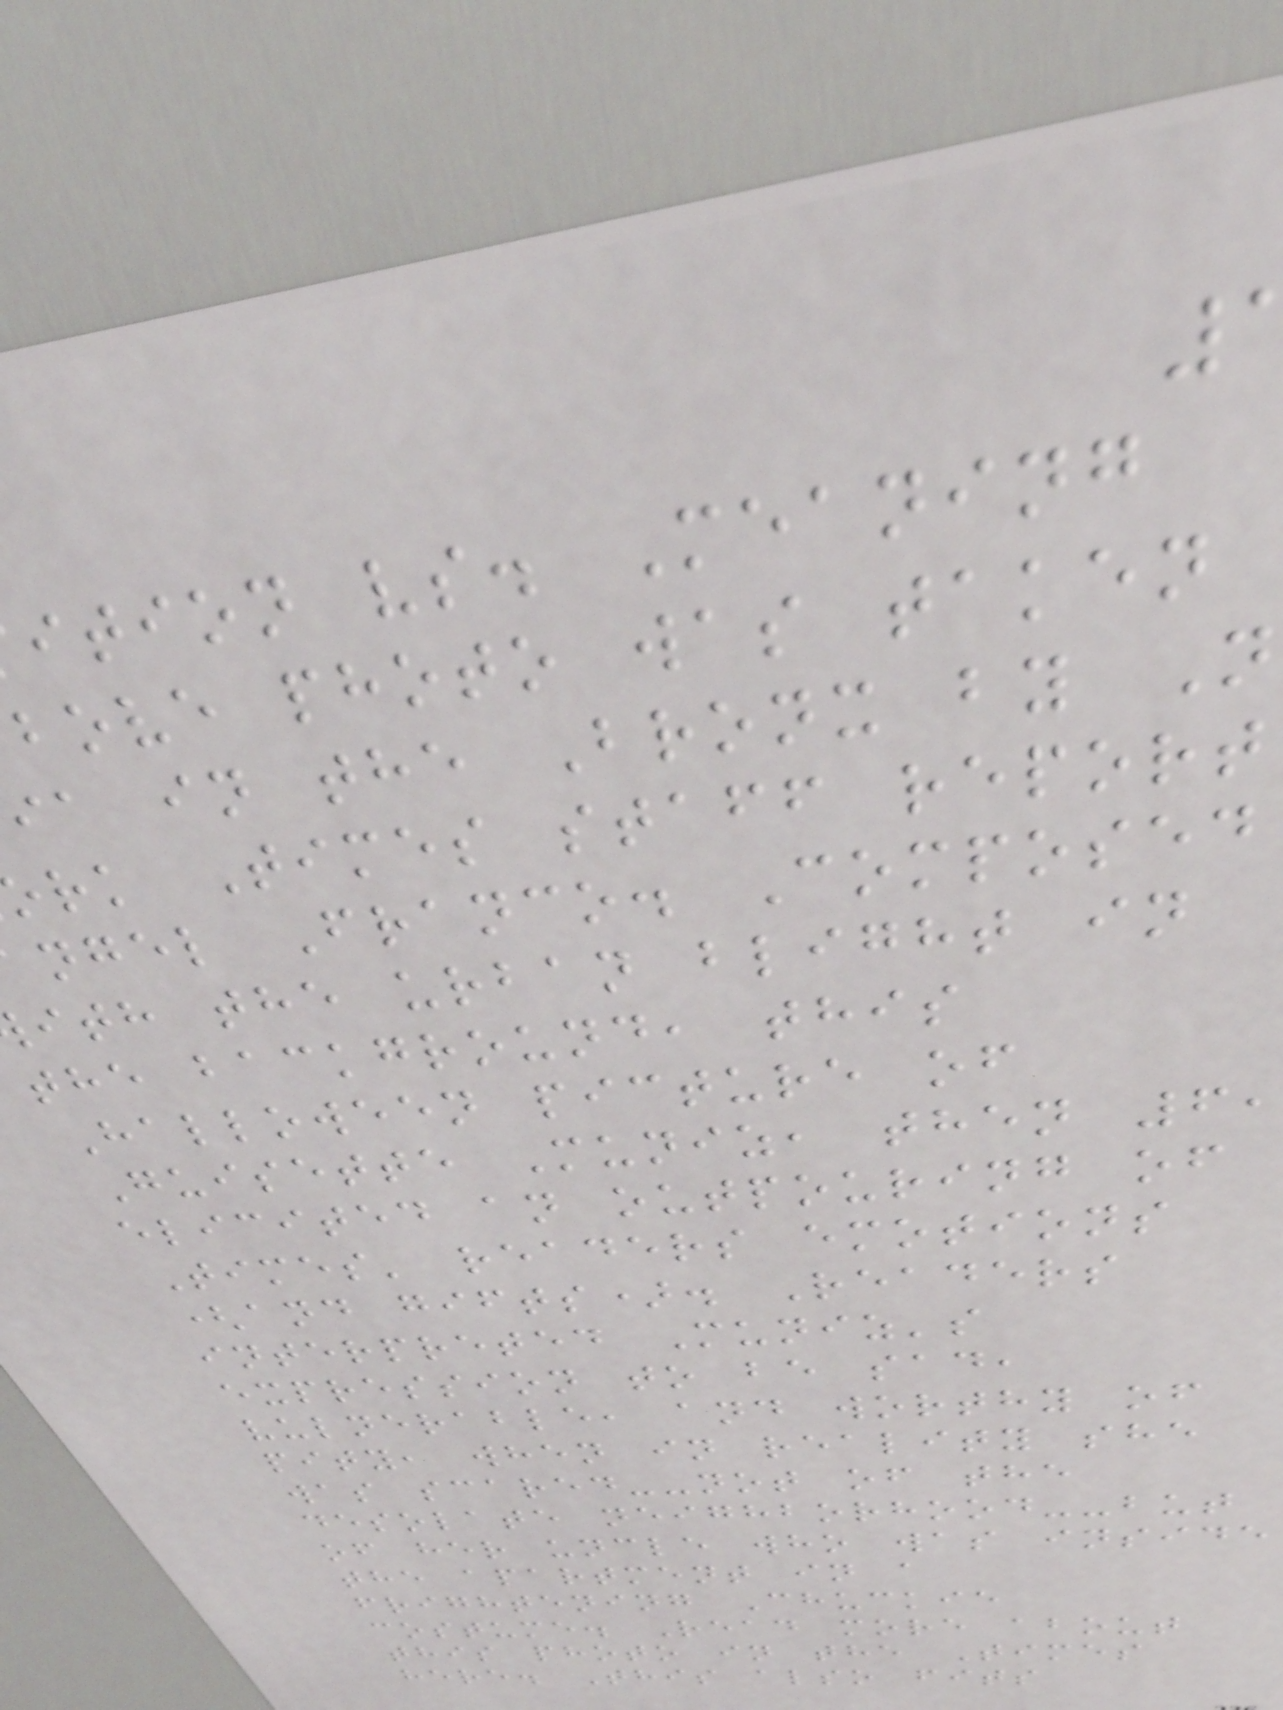ition vs. Meaning
bove photo was taken
ia in the Bronx by N
rk Times staff report
ngel Franco. Composed
ith the urban blight in
the background, this
Halloween picture of
Guisette Muniz, then 6
elicited an outpouring of
Times' readers emotions
(and gifts). Readers
interpreted Muniz's
expression to be sad,
vulnerable, and worthy of
pity, when in reality she
was scared--not of the
desolate neighborhood--but
of her uncle who was inside
the apartment in a
frightening Chuckie
costume. Read more about
this photo in the Times
here. This also fits
